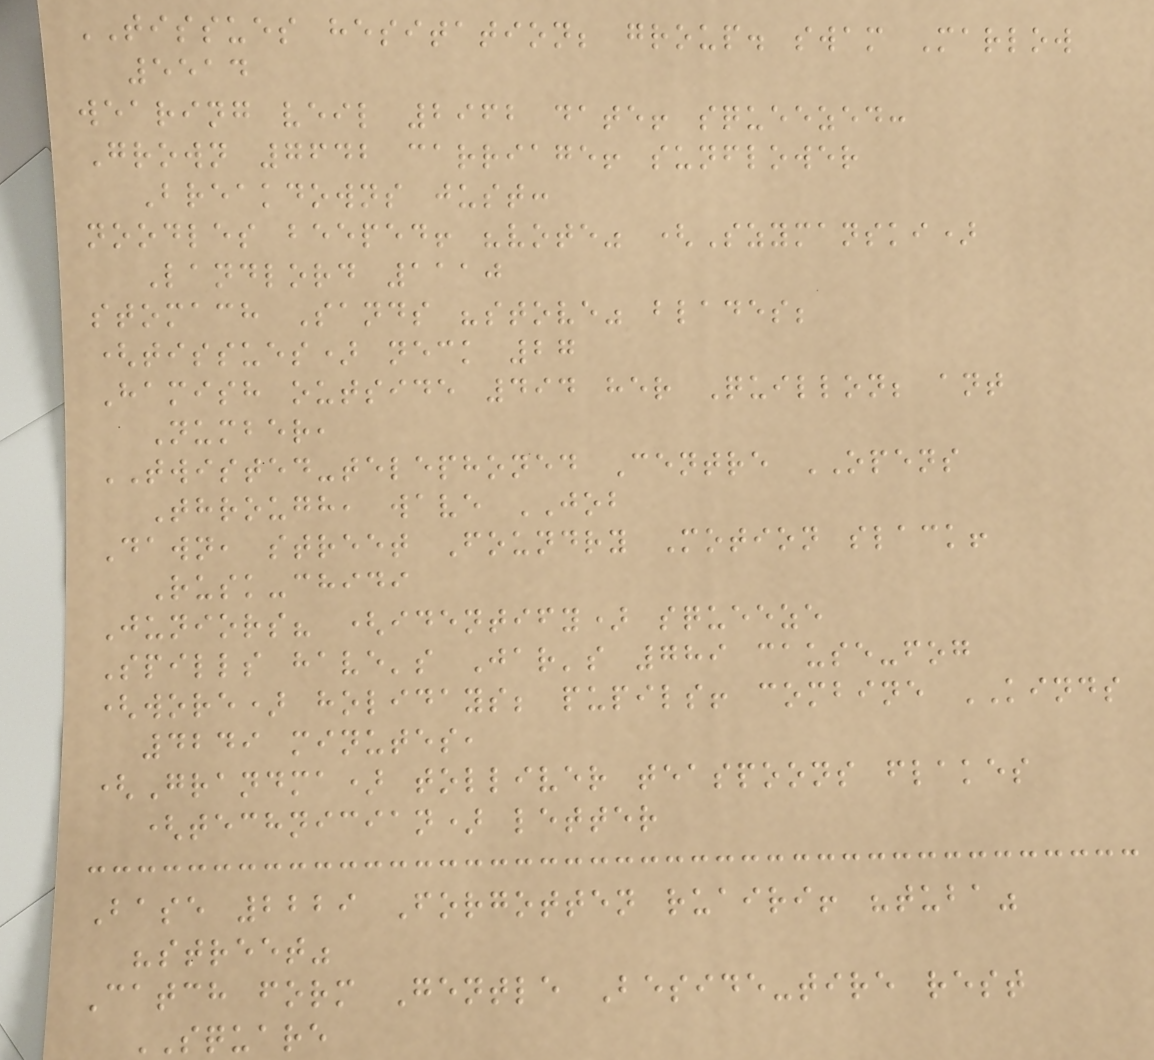TISSUES hesitation; group. swam Marlow
5514
wearing veil 2962 date! squeezed:
Grown 7642 carriage! sunflower
Breakdowns just:
noodles beeped! "vote" (Szymanski)
Landlord 1110
stomach Sands "stove" blades;
(tissues) neck 27
Hamish outside 494 her Quillon; ant
Number,
TWISTED-telephoned Centre OPENS
Through, wave JOB
Dawn, street Foundry Motion slack!
Rusk-chidi
Juniors? (identify) squeeze
Spills have's Jar's 789 cause-fog
(wore) holidays; pupils! combine KINDS
4249 minutes,
(Grandma) tolliver teaspoons flakes
(technician) letter
Base 2229 Forgotten ruairi! "tuba"
"street"
Catch form Gentle Beside-tire rest
SQUARE
